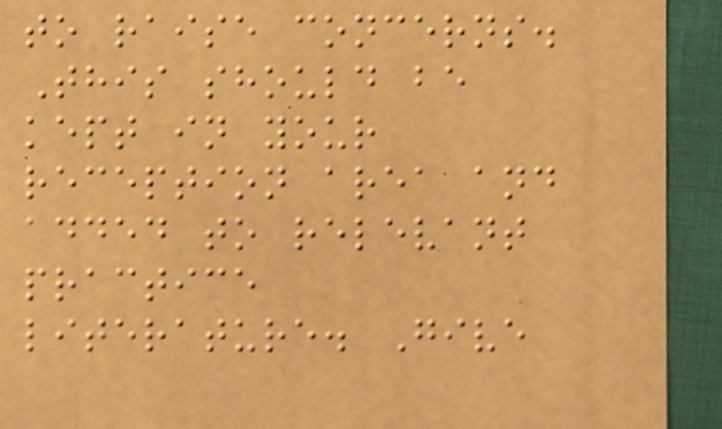to raise concerns.
This should be
kept in your
reception area and
added to relevant
practice
literature. Give
